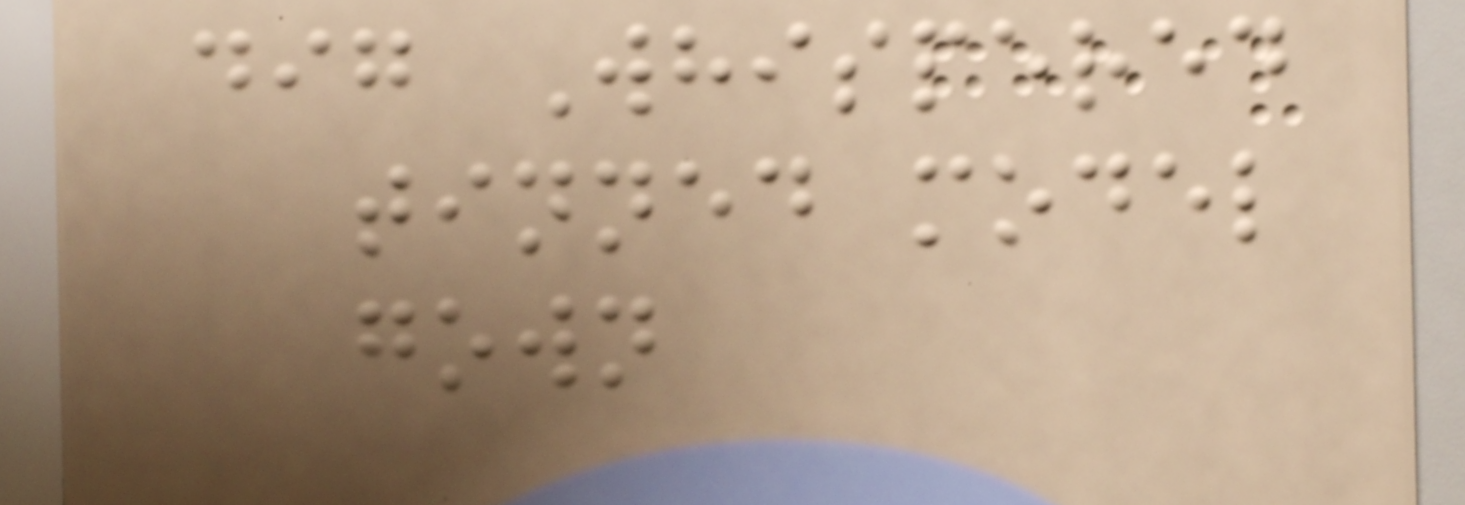dig Whispered
tinned model
gown
